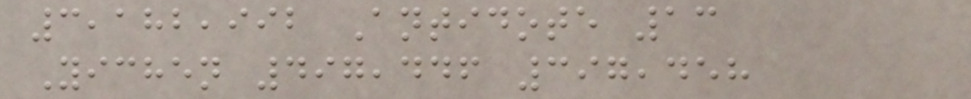3,182,992 Antidote 13
Yichen 497,446 397,458
